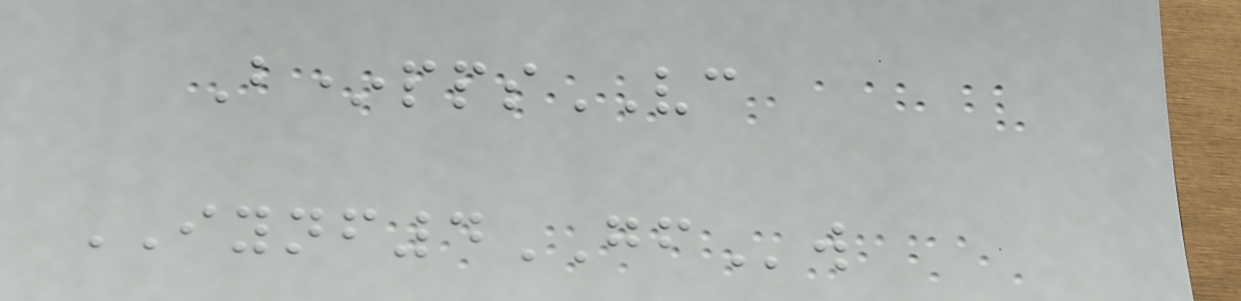B*ppsVC
IYNF4GFw
